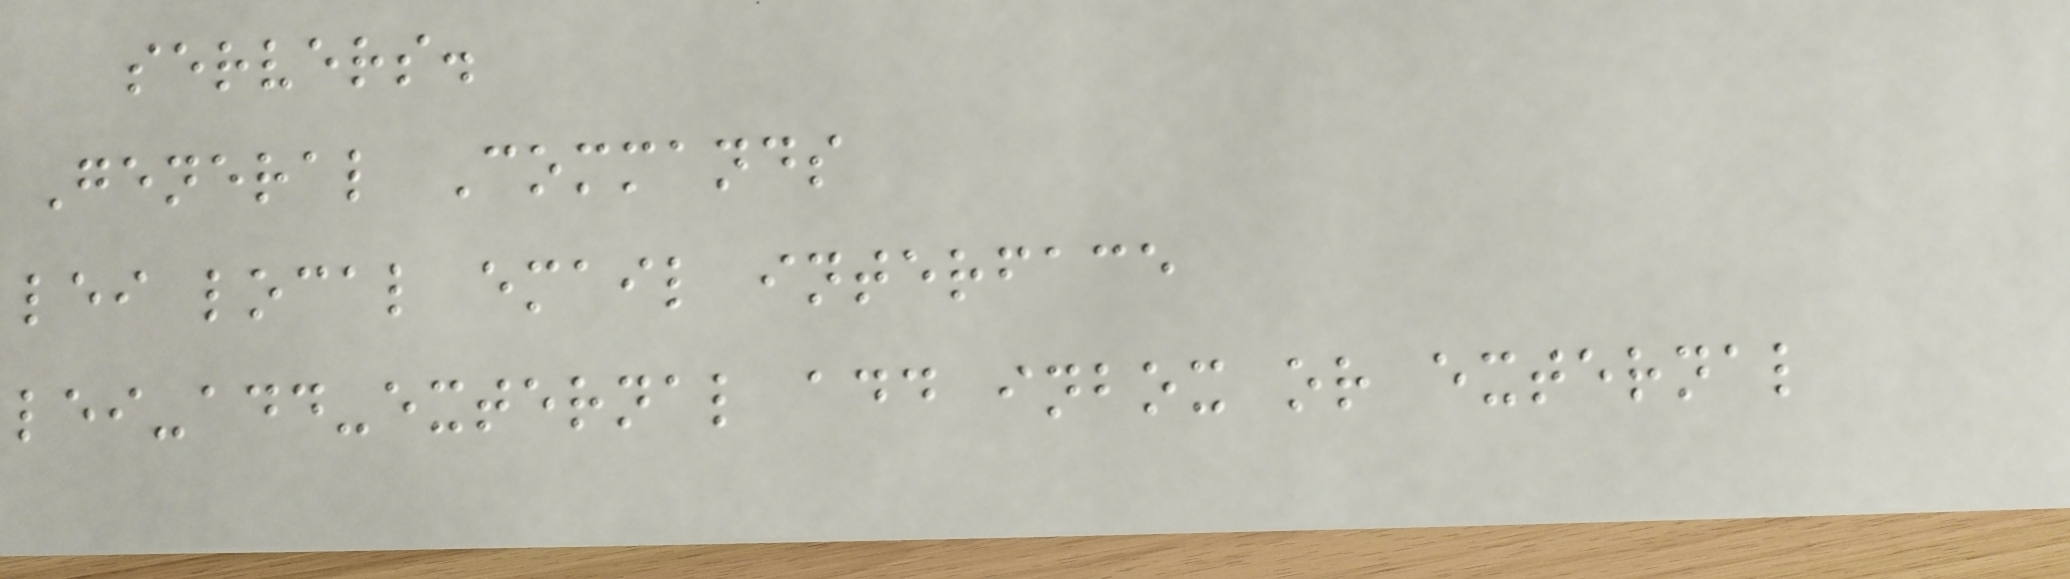servers.
General Commands
lei local email interface
lei-add-external add inbox or external
